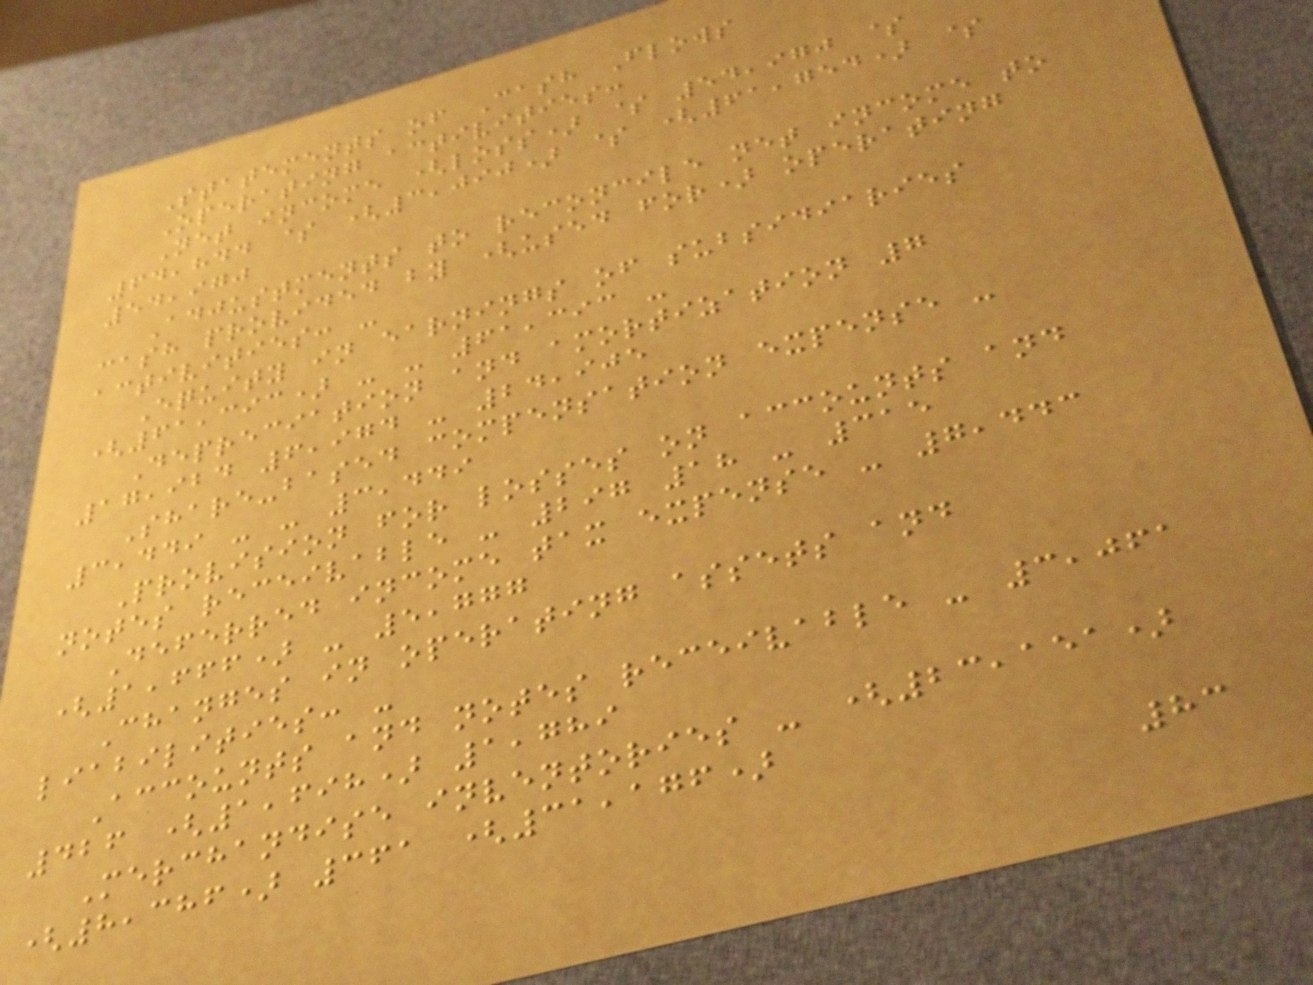Statements of Cash Flows
Operating activities:
Net income (loss) $ 54,970 $
64,844 $ (3,090) $ (61,754) $
54,970
Adjustments to reconcile net income to
cash provided by (used for) operating
activities: -
Equity in earnings of subsidiaries
(61,393) - - 61,393 -
Depreciation and amortization 7
17,924 6,974 - 24,905
Share-based compensation expense -
3,449 - - 3,449
Provision for losses on accounts and
notes receivable - 297 18 - 315
Deferred income tax expense - 7,443
(1,666) - 5,777
Changes in operating assets and
liabilities: -
Accounts and notes receivable - 3,061
426 (1,698) 1,789
Merchandise inventories - (23,151)
(8,386) 361 (31,176)
83
